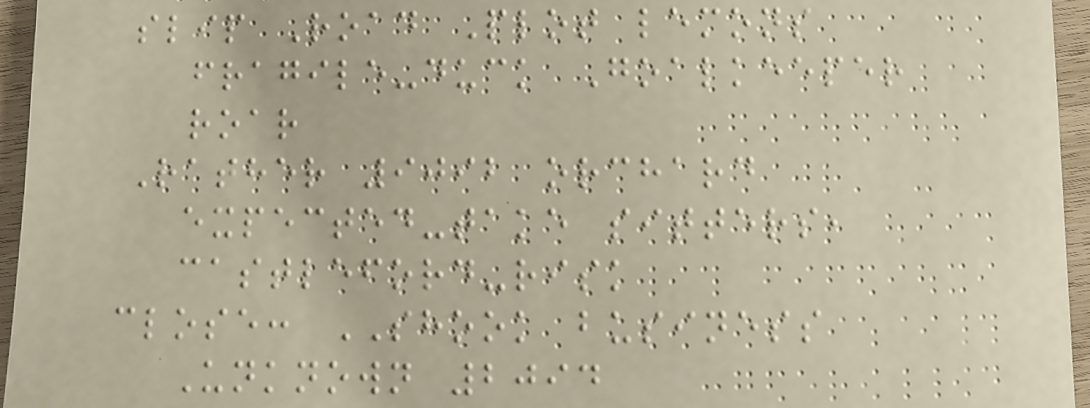slip Road Plot lemons
fragile-duck Goalkeeper
roar
Rather 9092 orchard
expected-take sitters,
castleford-risk
close: SHOOK business
Unknown 2094
